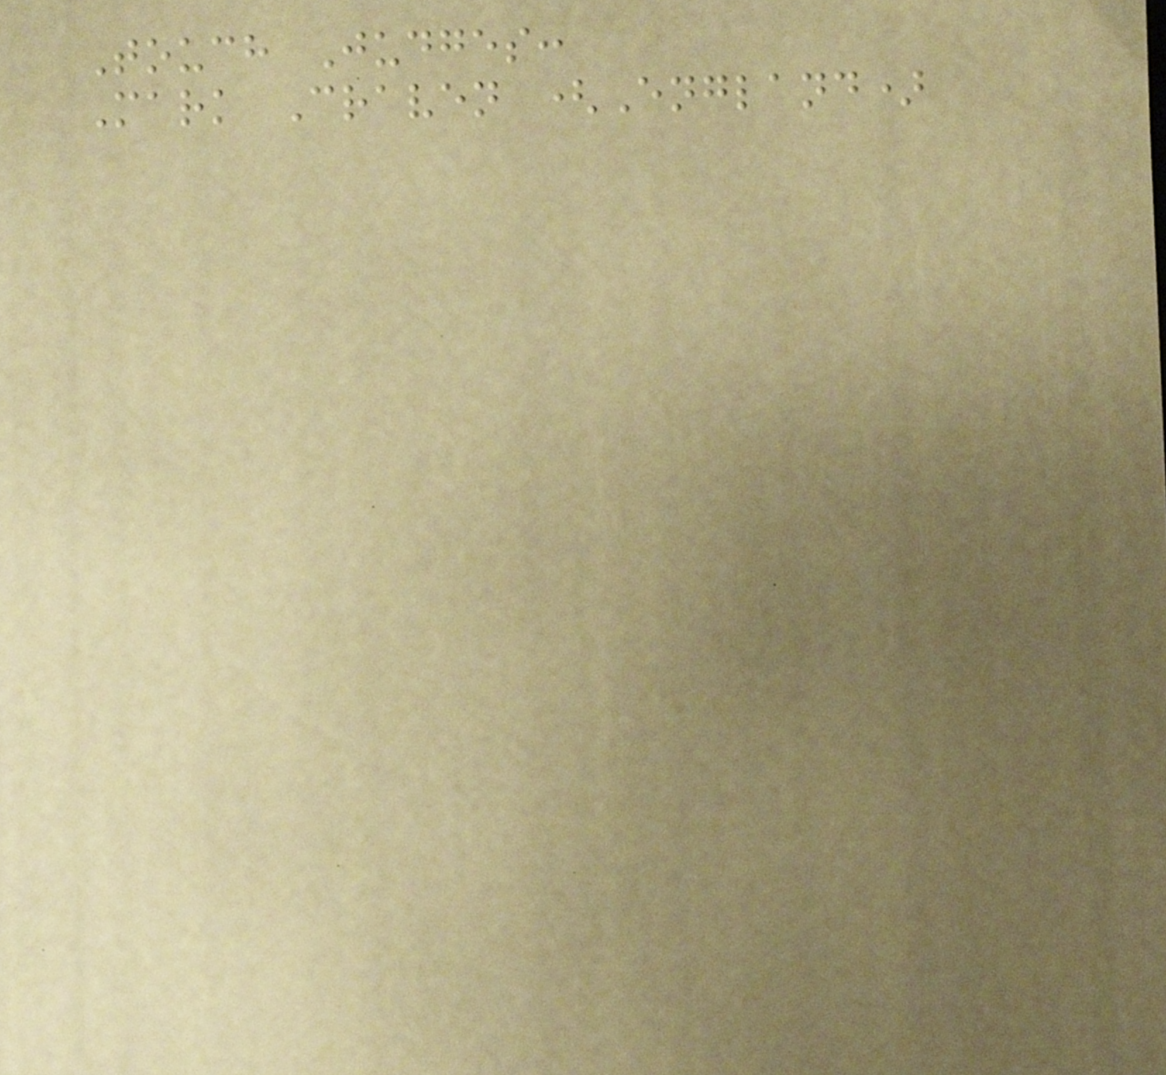Touch Judges:
Mark Craven (England)
